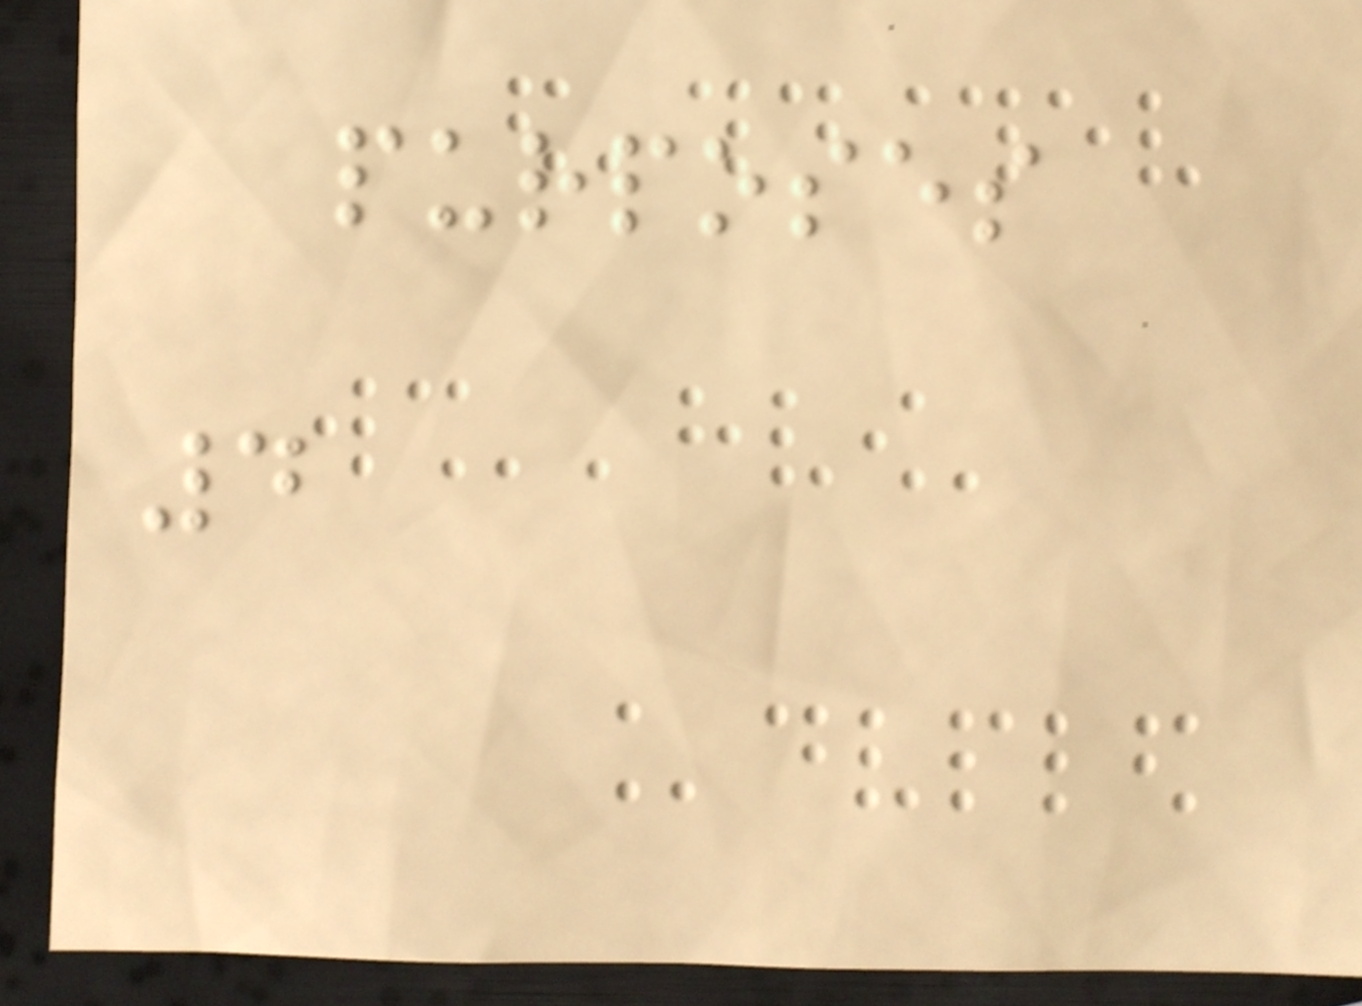purposes
4
